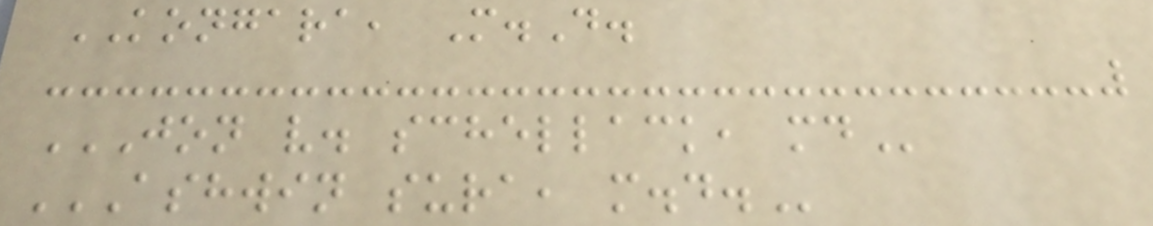KONGARA, M.D.
JON V. SCHELLACK, MD
ASHWIN SURA, M.D.
